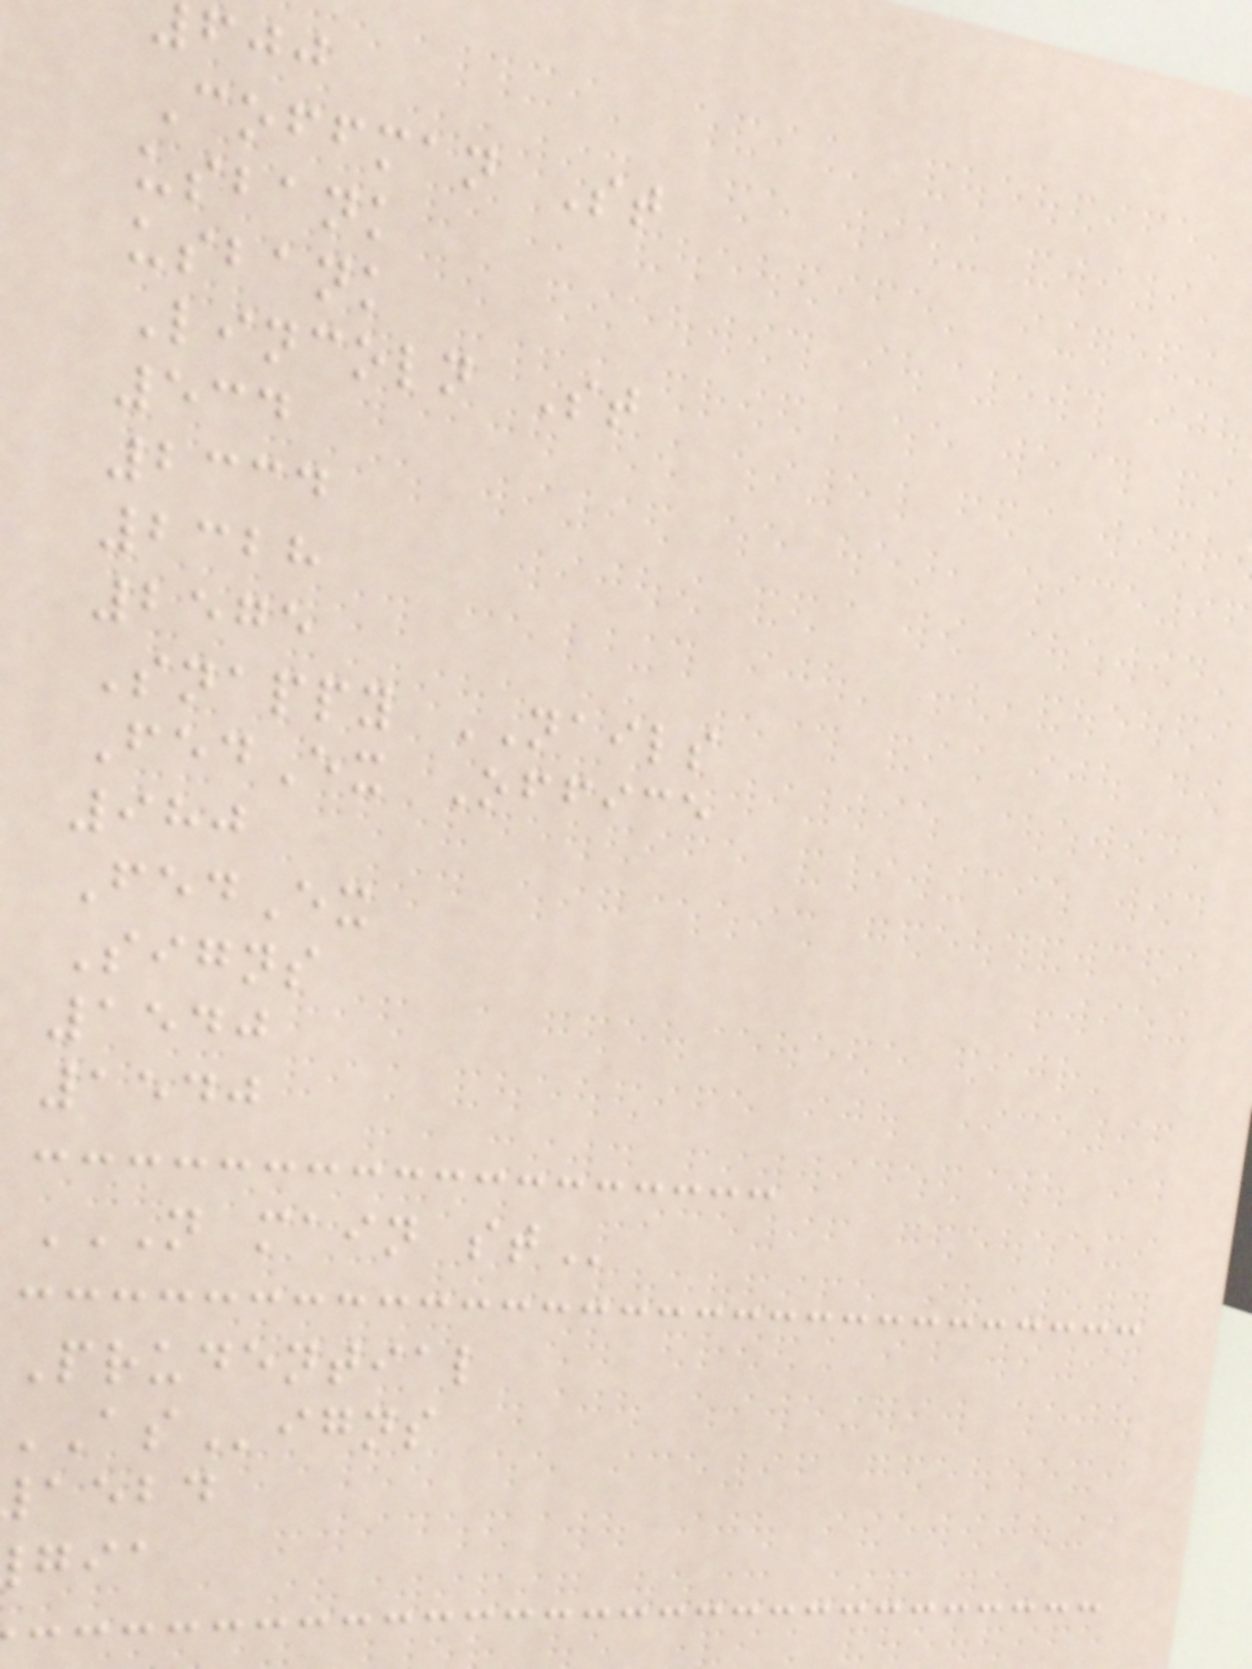Coffman St
usbank
usbank
Lincoln St
534
2334
2328
2575
Snappy NAILS
FedEx Office
980
FedEx
Signs
1540
1540
N MAIN ST
Prudential
ASigns
aebd
